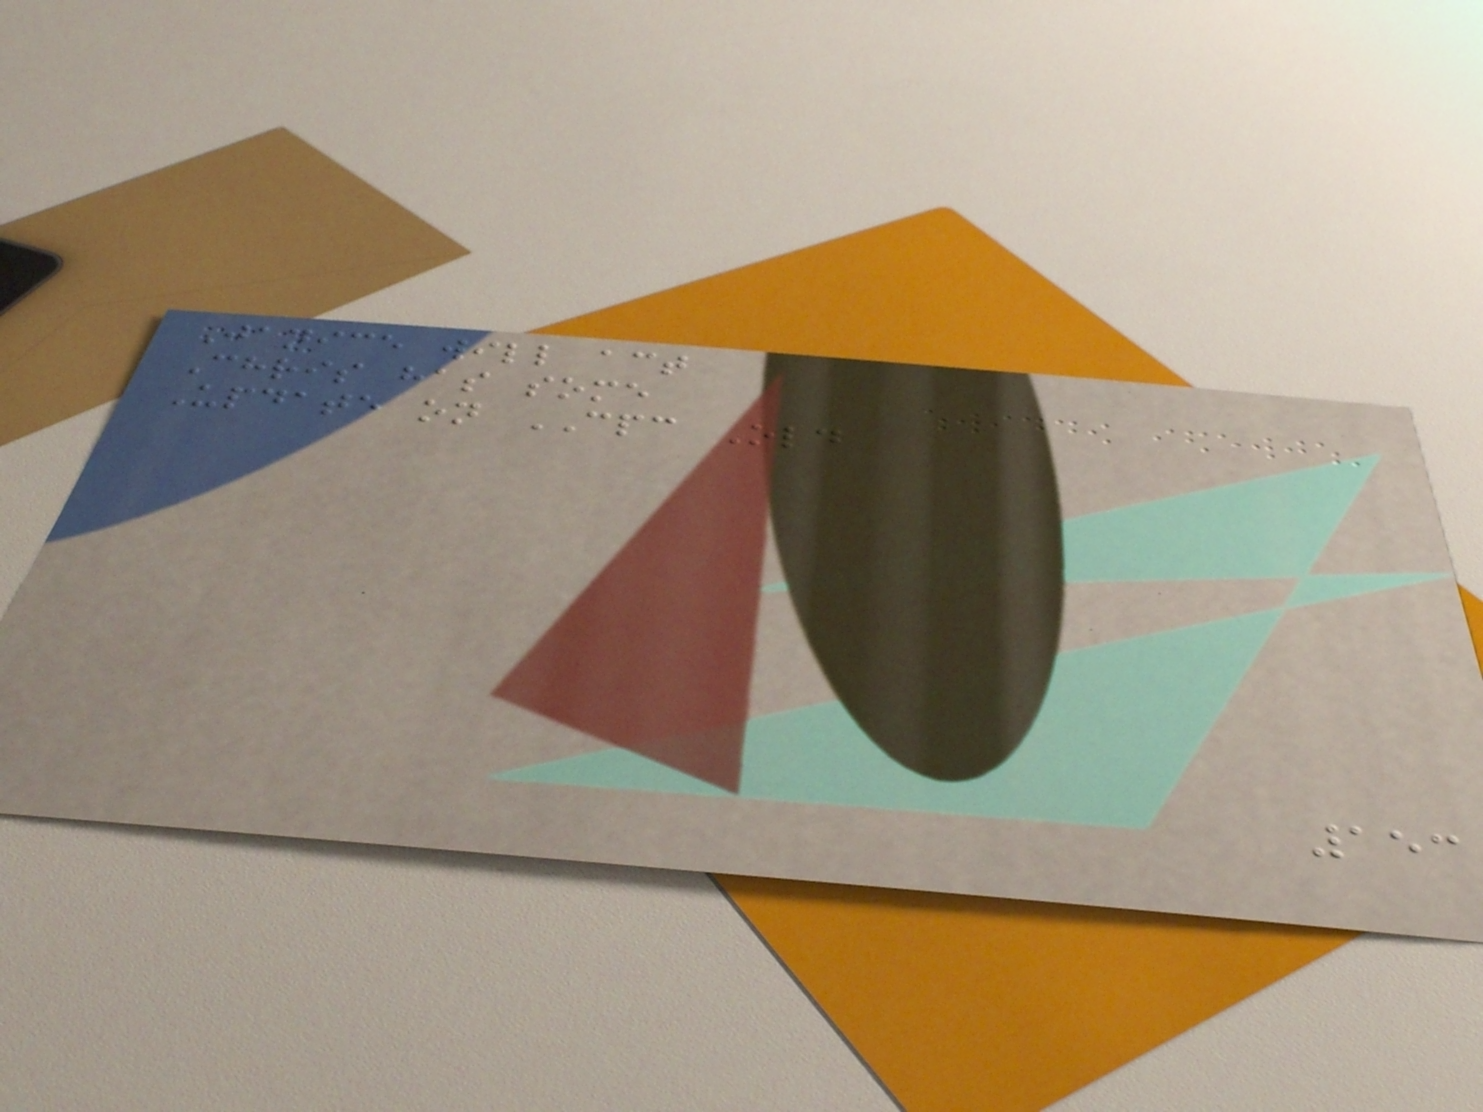Janice will act
Chris has some
Update on CPC Old
153
